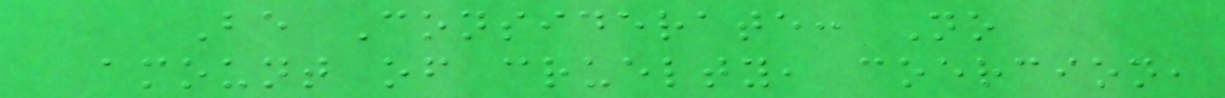Be Considerate: No
amount of cruelty, coercion,
